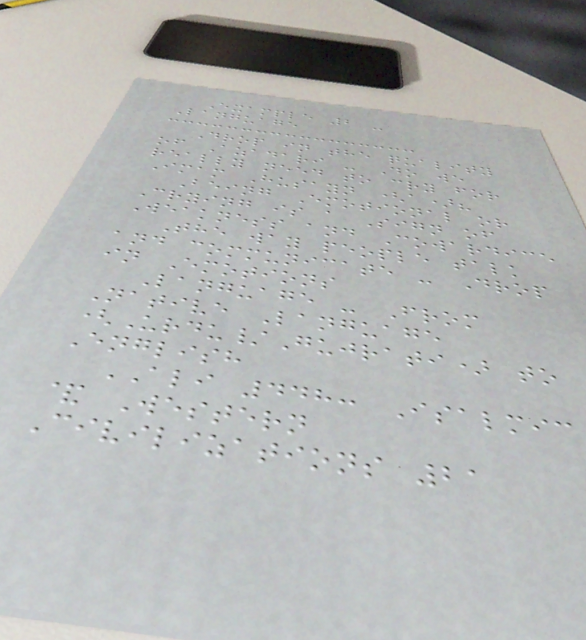Example 2 -
Language
Drop in the quality
of Azadari - Do we
really need to cry for
Imam Husayn (a)?
Being Emotional or
Crying is a Sign of
Weakness and Cowardice
The way people talk
and communicate - Drop
in Emotions
Language - From
Native Language
(Urdu/Gujrati) to
English
ALI 448: Isalmic
& Western
Civilizations 21
